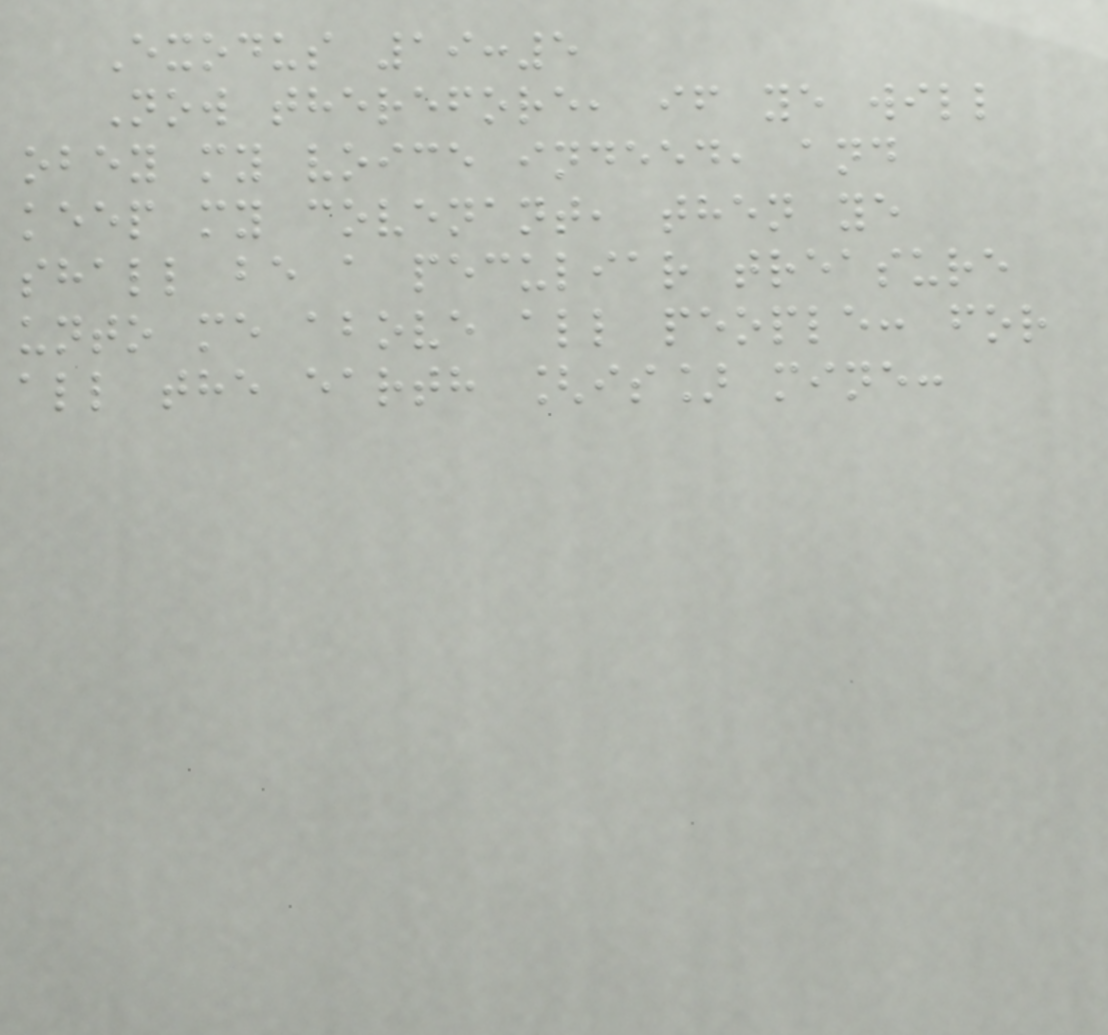Exodus 19:5
Now therefore, if ye will
obey my voice indeed, and
keep my covenant, then ye
shall be a peculiar treasure
unto me above all people: for
all the earth [is] mine:
